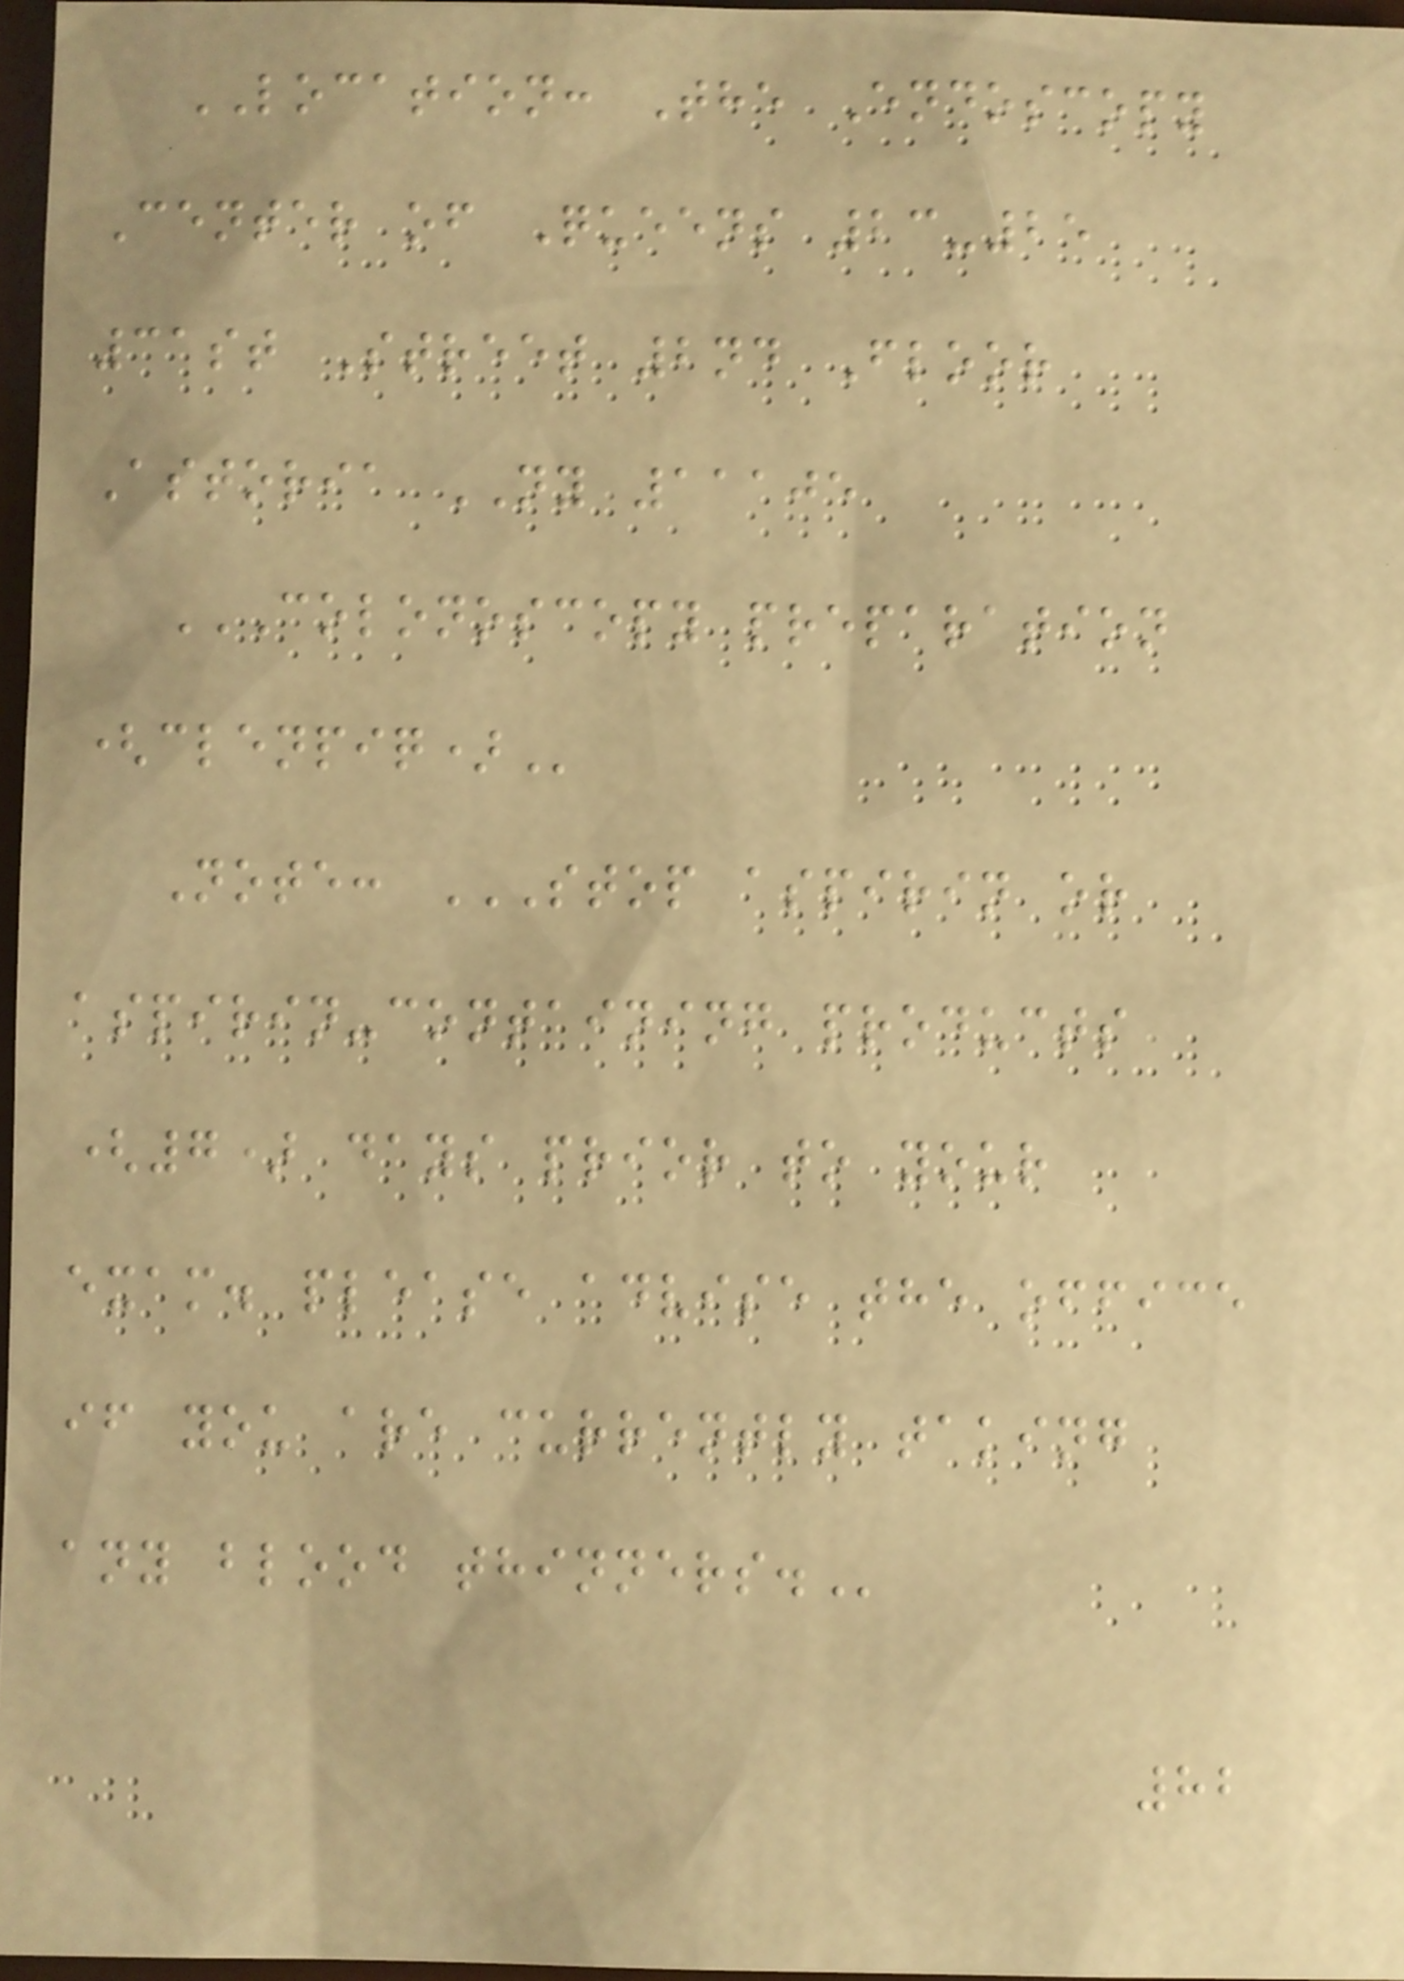LOCATION: The Endoscopy
Center of Queens 23-25
31st Street 2nd Floor
Astoria NY 11105
COLONOSCOPY PREPARATION
(CLENPIQ)
Note: STOP ASPIRIN OR
ASPIRIN-CONTAINING PRODUCTS
(7) DAYS PRIOR TO YOUR
EXAM. PLEASE ADVISE THE OFFICE
IF YOU ARE CURRENTLY TAKING
ANY BLOOD THINNERS.
82
